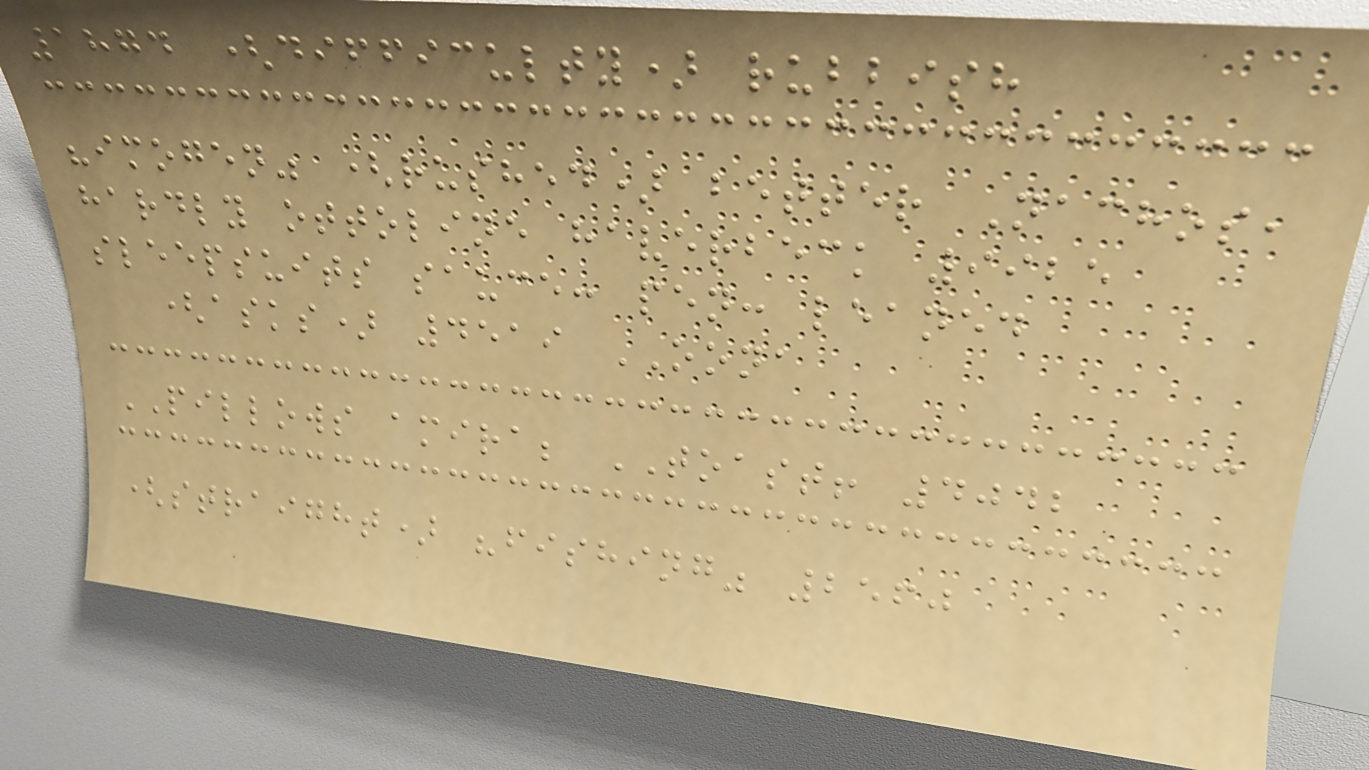1874 (difficulty) rubbish
"imogen" (rushed) better Nachos,
hardly ottoline haverbeck 9925
sleepsuits sauce: pen: leaned
(asks) 4519 OONA
PILLOWS amira; TOAST! 4042
(straight) "fishing" 2560
